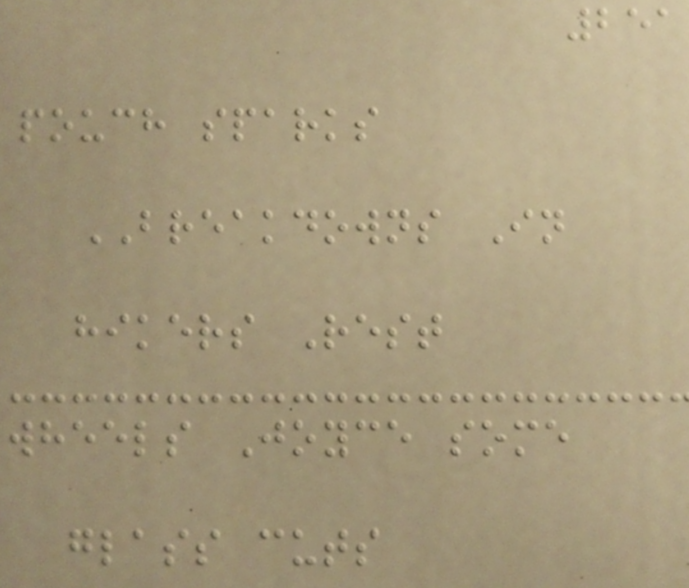251
pouch sparks
BREAKDOWNS In
hikers Rest
wheels Joyce some
glass cuts
